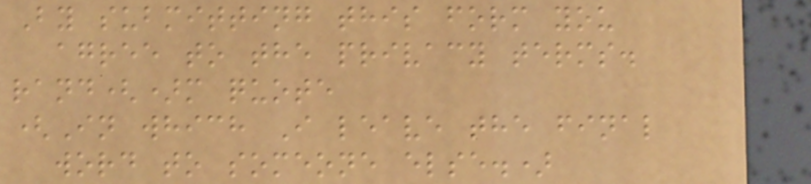By submitting this form you
agree to the privacy terms.
rand()m quote
(In which I leave the final
word to someone else.)
